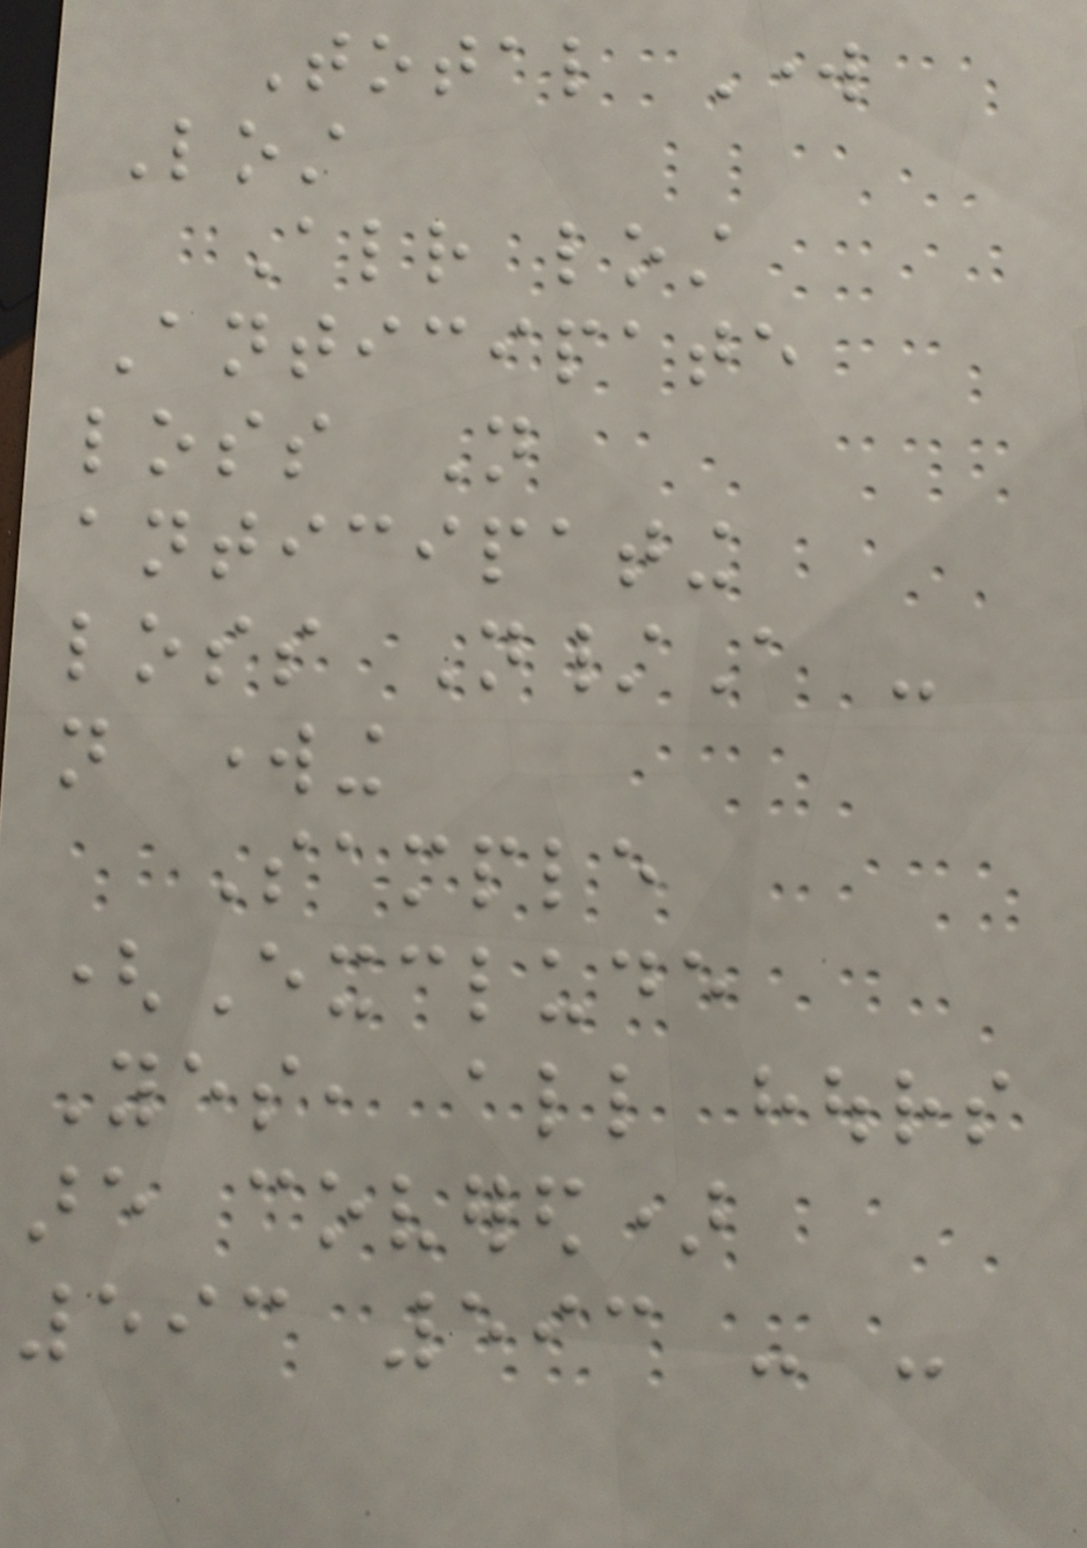Total Work
Lost
Already lost
Anticipate
loss Not
anticipating
loss N/A -
not working
Sample
(Exclude
Yes, all hours
are covered)
593 593 - -
